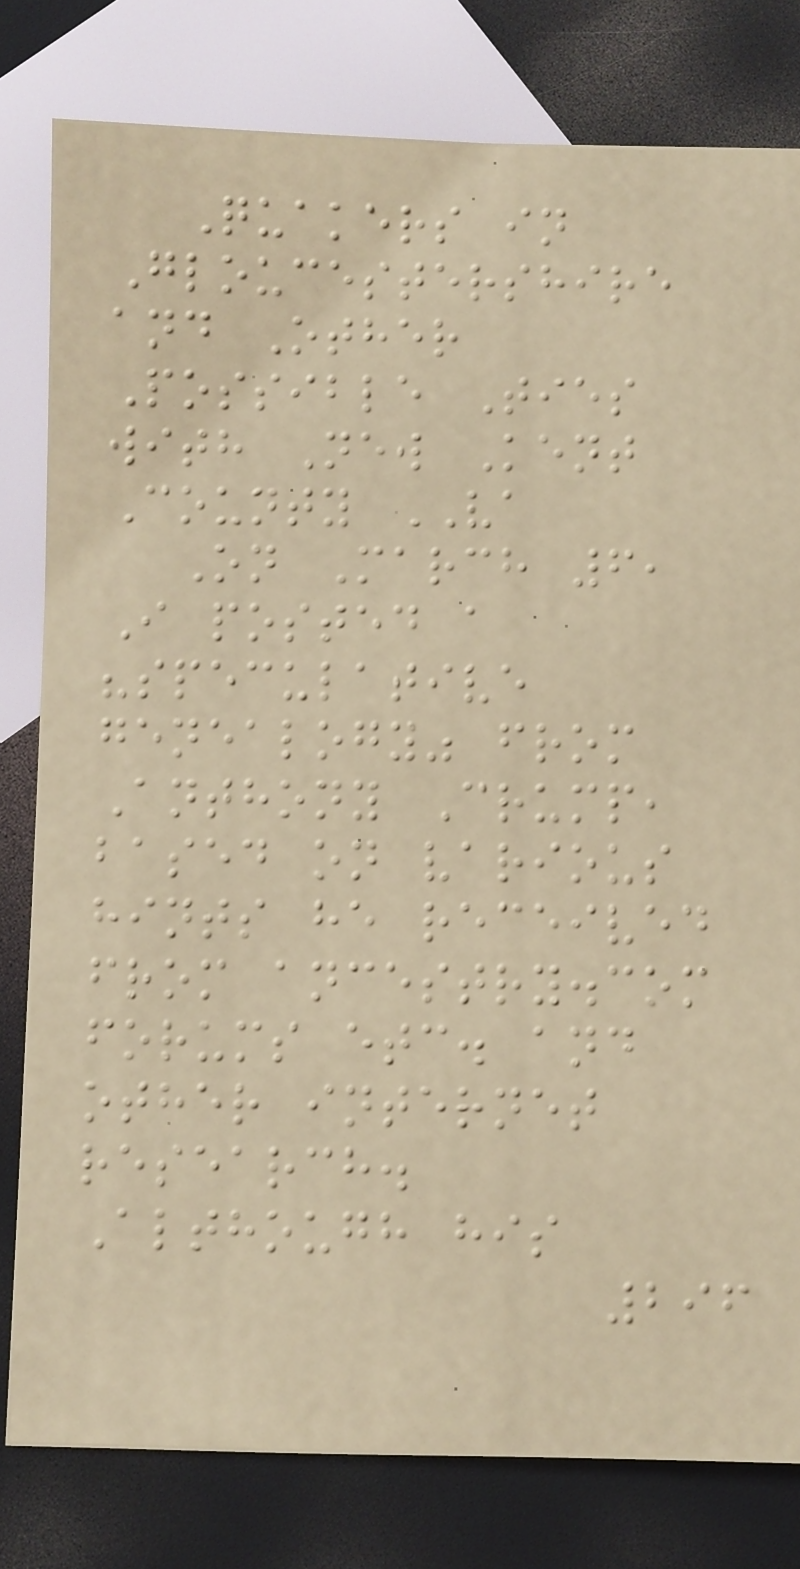Quakers in
Gloucestershire
and Other
Possible Ties
with New Kent
County VA
On March 6,
I posted a
"speculative
genealogy" from
Anthony Crump,
based on various
hints he received
from ancestry.com
forums etc. and
other internet
research.
Although his
296
